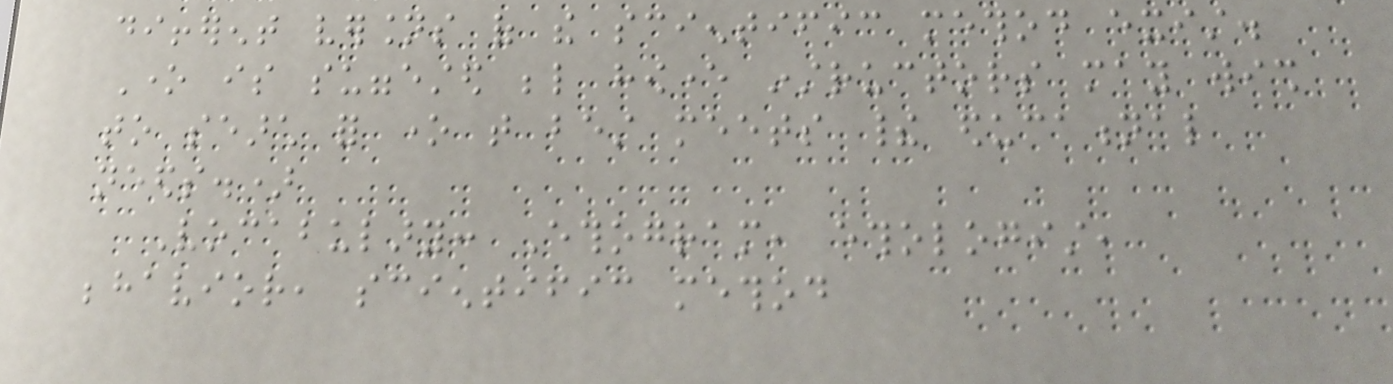different versions of the scientific method exist.
One is suggested below however instructors may wish
to search for one that best meets their educational
needs.)
Vocabulary: Ethogram, ethologist,
behavior, scientific method
